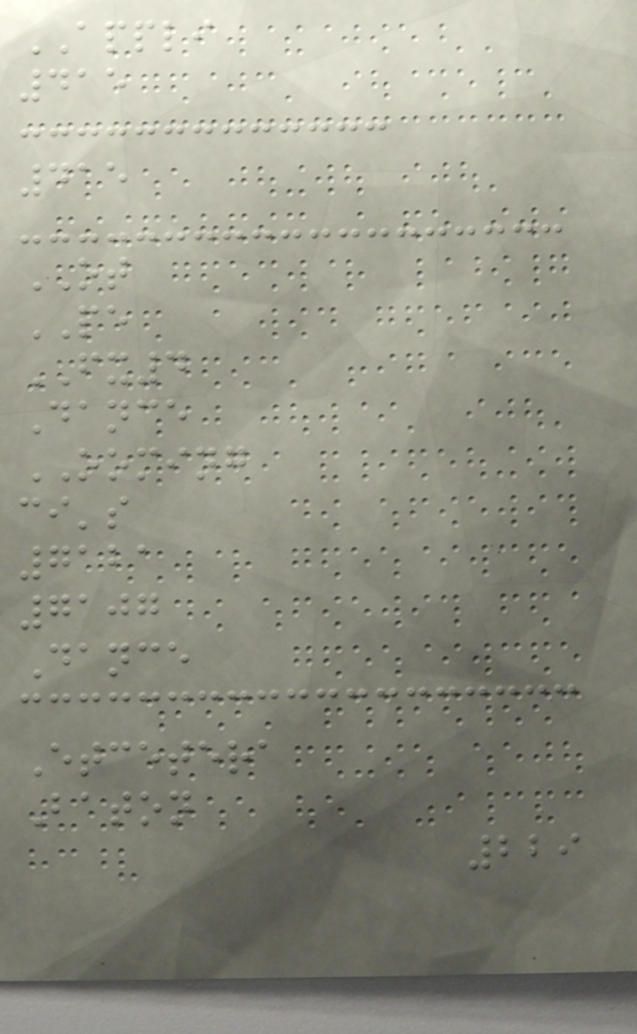APPLI
415
415
OT
PE
FX4
Dance
OOMING
ci's
7121
7107
Dance
Etcetera
Baton
229
